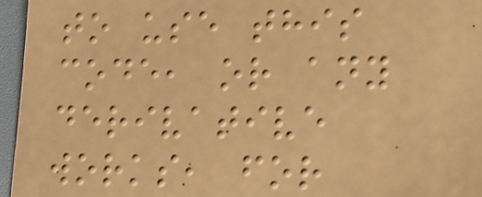to use this
code, or any
derivative
works, for
